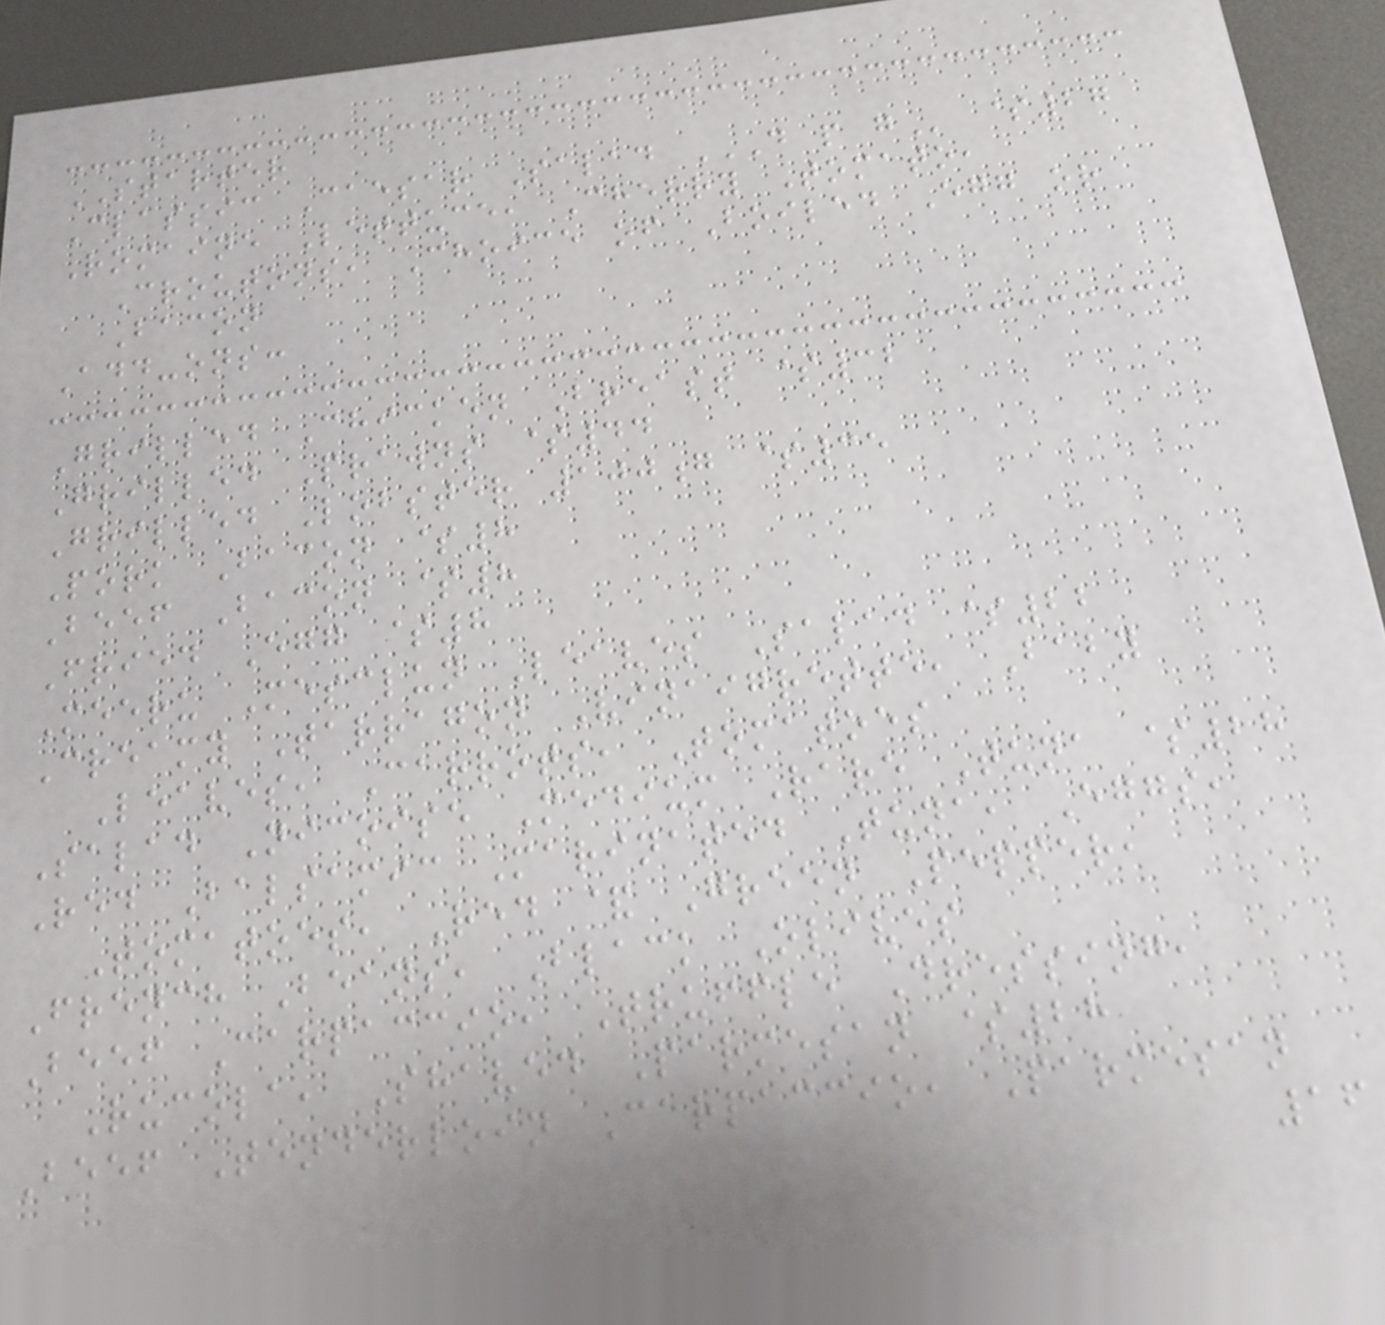STARTER
Classic Caesar Salad D P G $27
Romaine Lettuce, Cherry Tomato,
Croutons, Choice of Boiled Egg or
Bacon
Add-ons:
Grilled Chicken Breast $32
Grilled Prawns $44
Grilled Lobster 100g $35
Pork Bacon $8
Beef Bacon $8
Fried Egg $8
Meeru Mesclun Leaves Salad $22
Creamy Tarragon Vinaigrette, Baby
Leaves, Carrots, Tomatoes
Salad Nicoise Medium Rare Tuna $28
Red Balsamic Marinated Tuna, Eggs,
Tomatoes, Red & Green Pepper,
French Beans, Black Olives
Beef Carpaccio, Truffle Dressing,
Rucola, Shaved Parmesan $28
Beef Tenderloin Carpaccio, Parmesan
16
